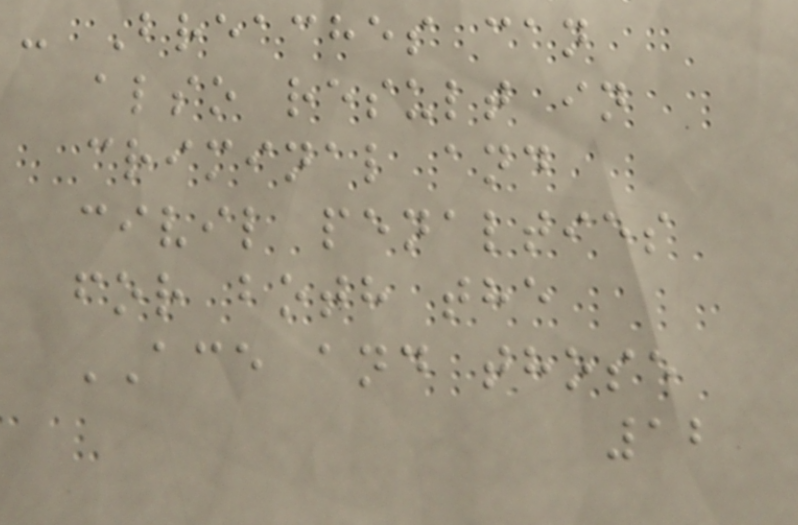- Breaches can
also result in
criminal and
civil penalties
for both the
ACE and those
12
